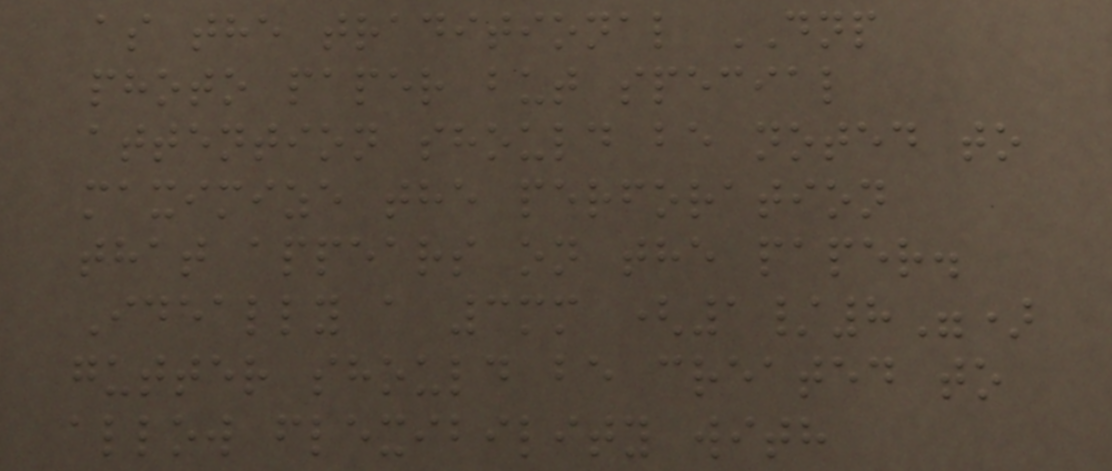as the traditional DNP
photo paper but special
attention should be noted to
maximize the perforation
that appears on the paper.
Ideally a 3mm (1/8")
gutter should be created to
allow flexibility with
